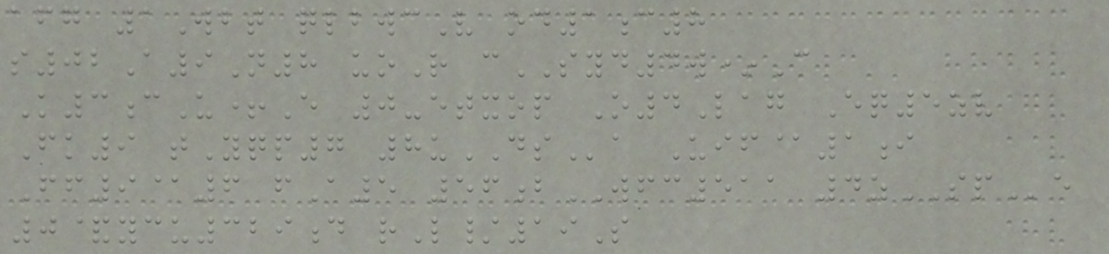afg 1Wbt qlbwcV od1c8
s02A9N8 uoR cSYD4w*C
K3cU+E 0-etxop O4Lag Eq5zv
Fk9 tYqp7 8uDSa Uif@1i
Ff9@6 fA5 56bWFC511 4zSPe
0&ycu329d rL/19S
